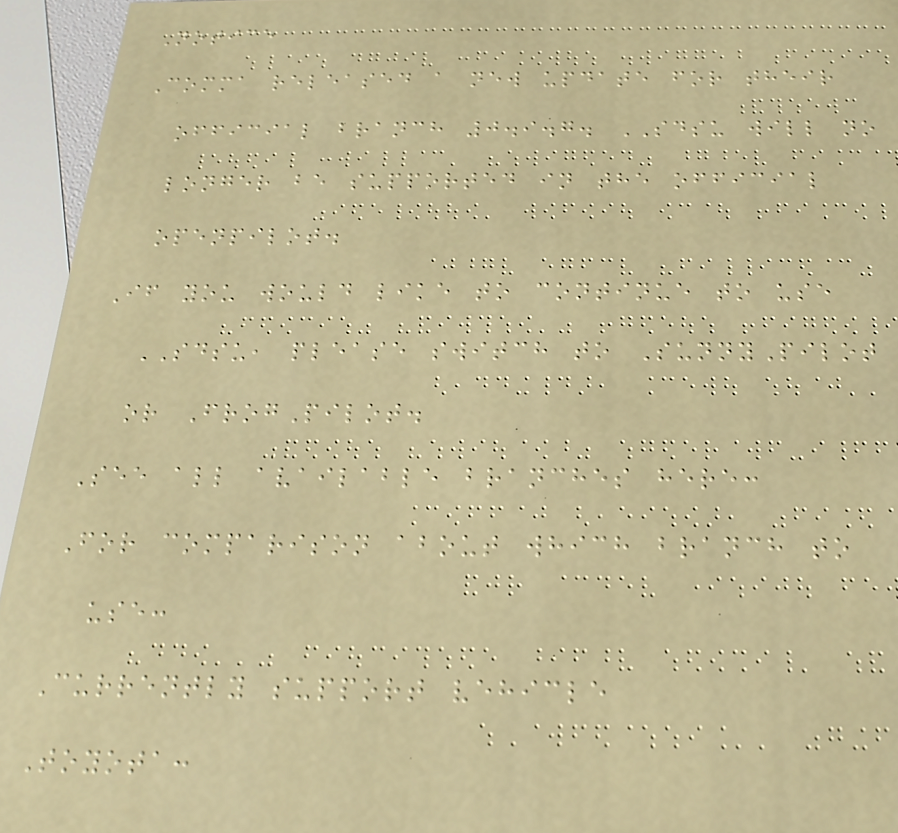Notice
Comma released a new update for their
official branch 0.9.7. SDSU will no
longer be supported in the official
openpilot.
If you would like to continue to use
SDSU, please switch to SunnyPilot
or FrogPilot.
See all available branches here:
For comparison about which branch to
use:
Currently support vehicle
Toyota:
